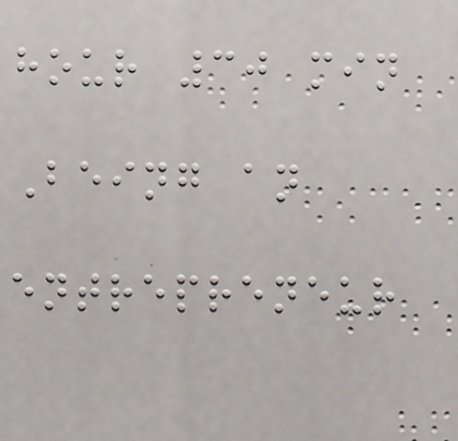hour 30 min
Being an
entrepreneur
